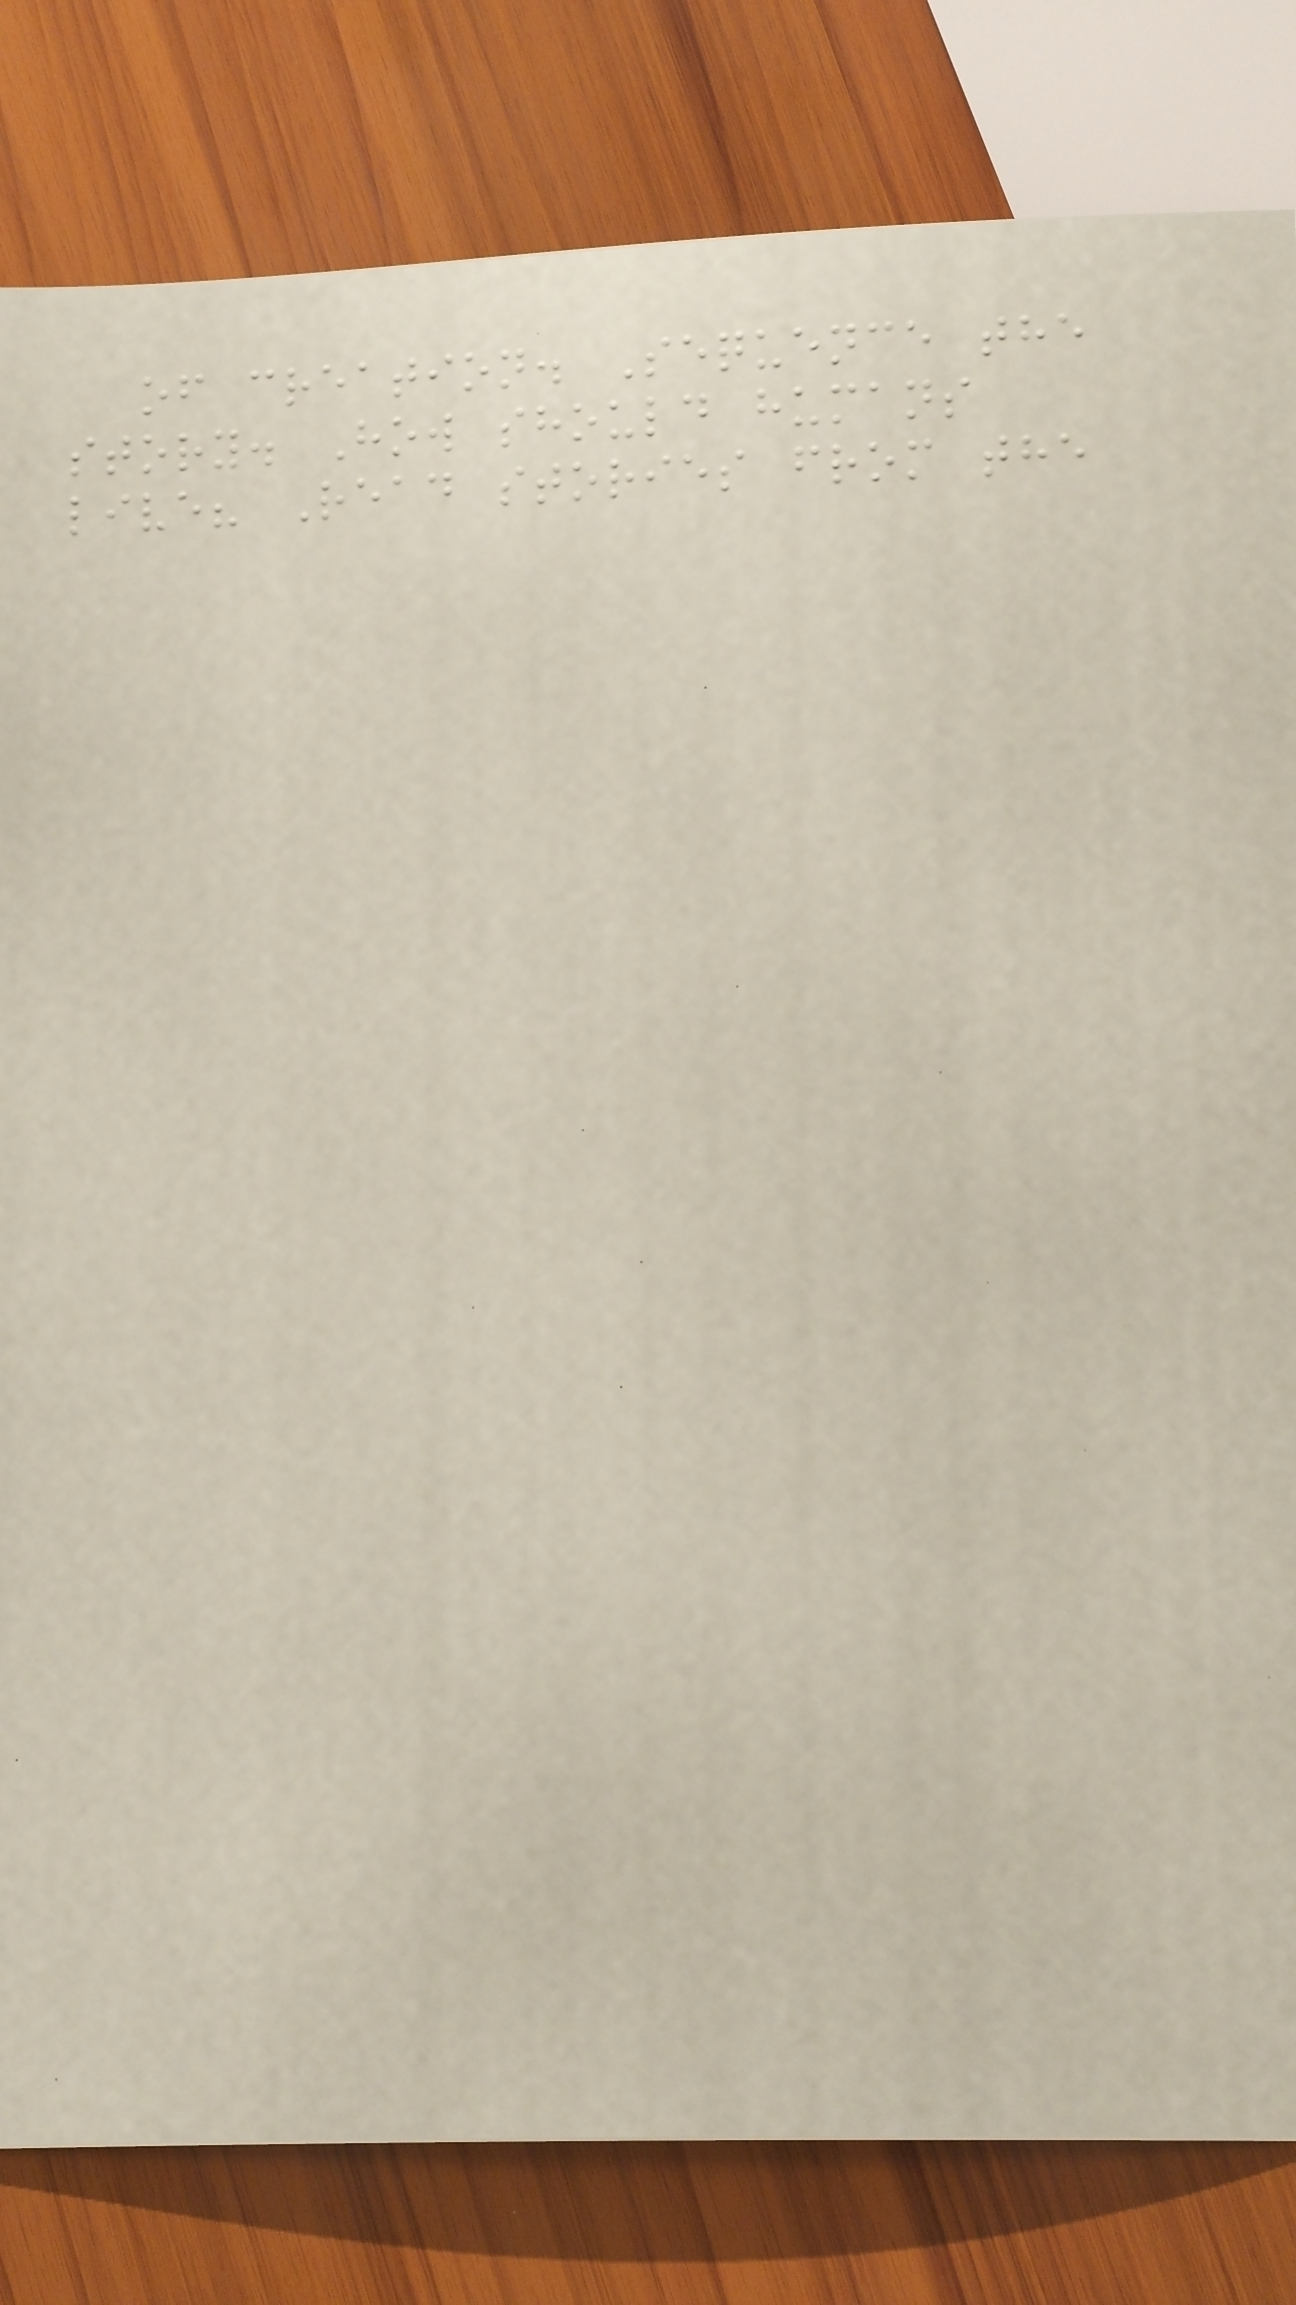of creation. Sequence the
story. How should humans
live? Read stories from the
